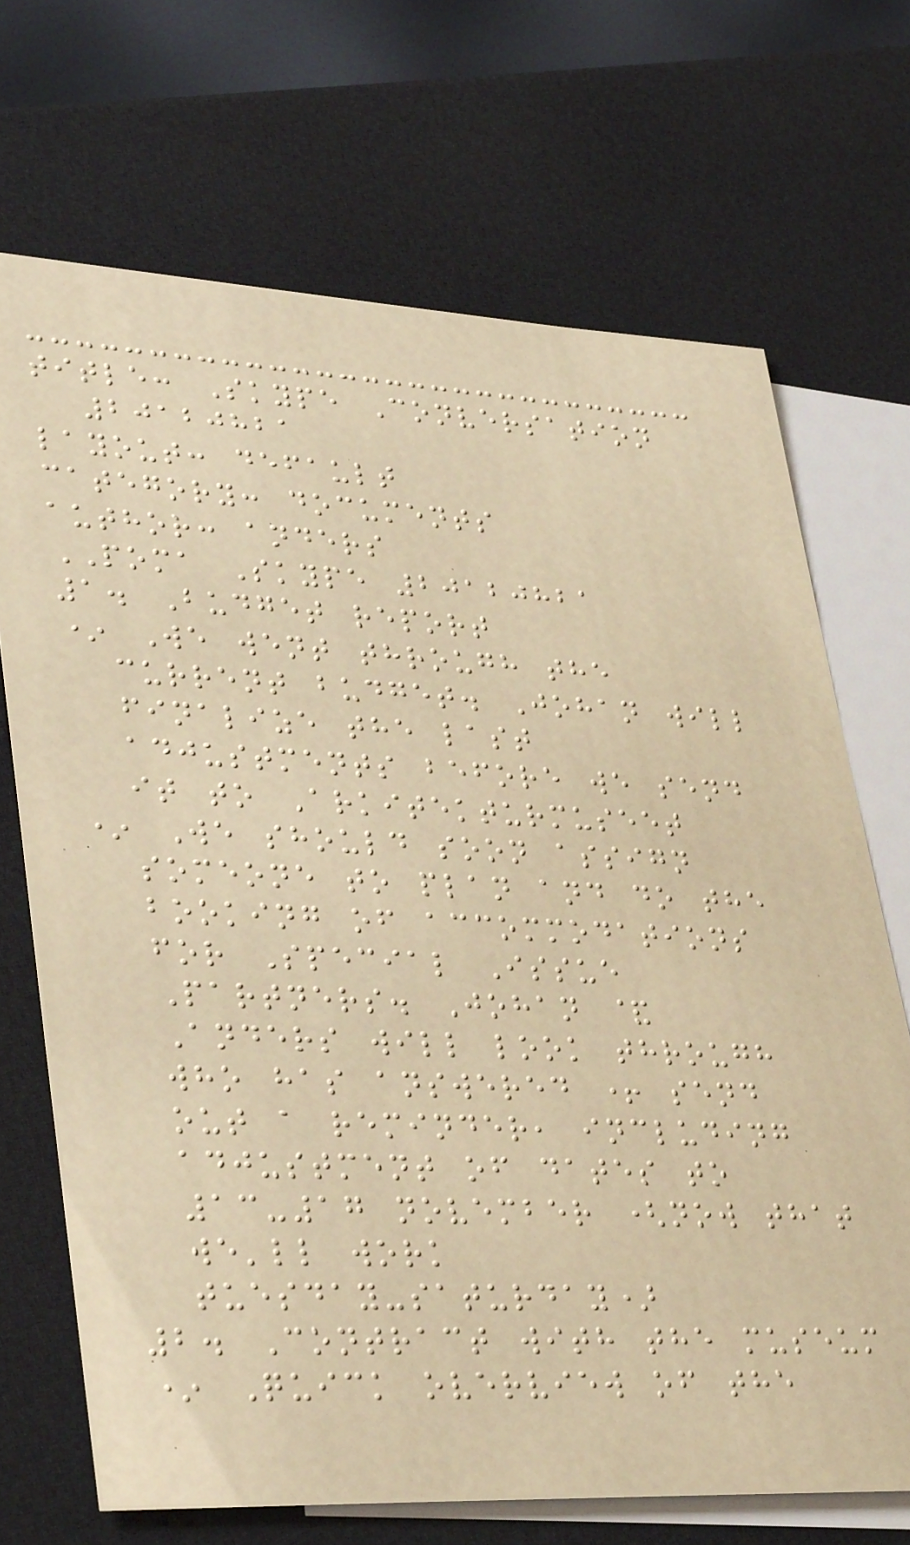title: Skype Conversation
20120821
layout: default
category: documents
author: anders
POMA Skype 20120821
1. Budget report
* We went through the
current budget. Johan will
finalize the last
adjustments before we send
it to Arkitekturmuseet
* We should soon assign
someone to plan and do the
booking of accommodations
for Special Issue
Partners. Johan &
Anders will look through
who has answered + send
out a reminder, including
adjustment of dates to
13-17 november (now that
we'll work
tuesday-saturday)
2. Contract with the museum
* Quick overview of the
